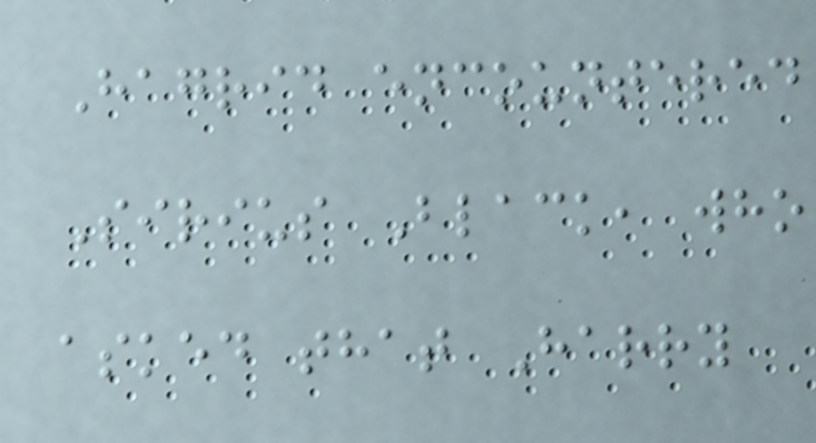Hagrid encountered
Sirius Black, who
asked that Harry
